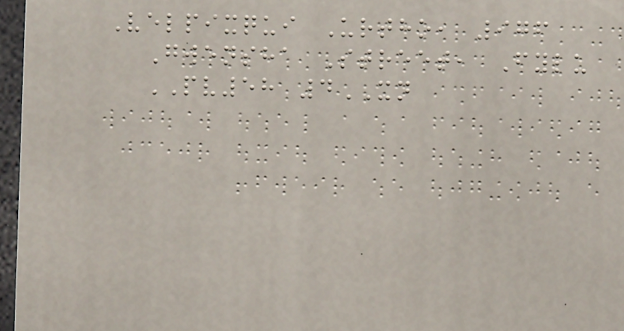Velpixqui Urtho, 976
Gwensha Street, Fylu
PV58 4XN
